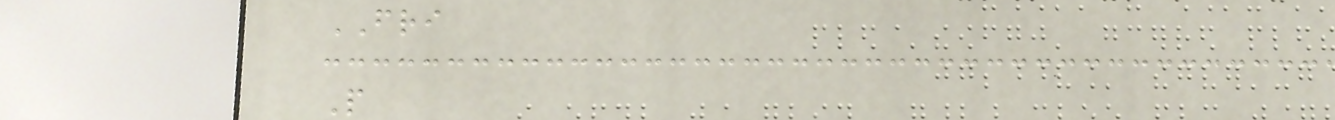FRI
P
